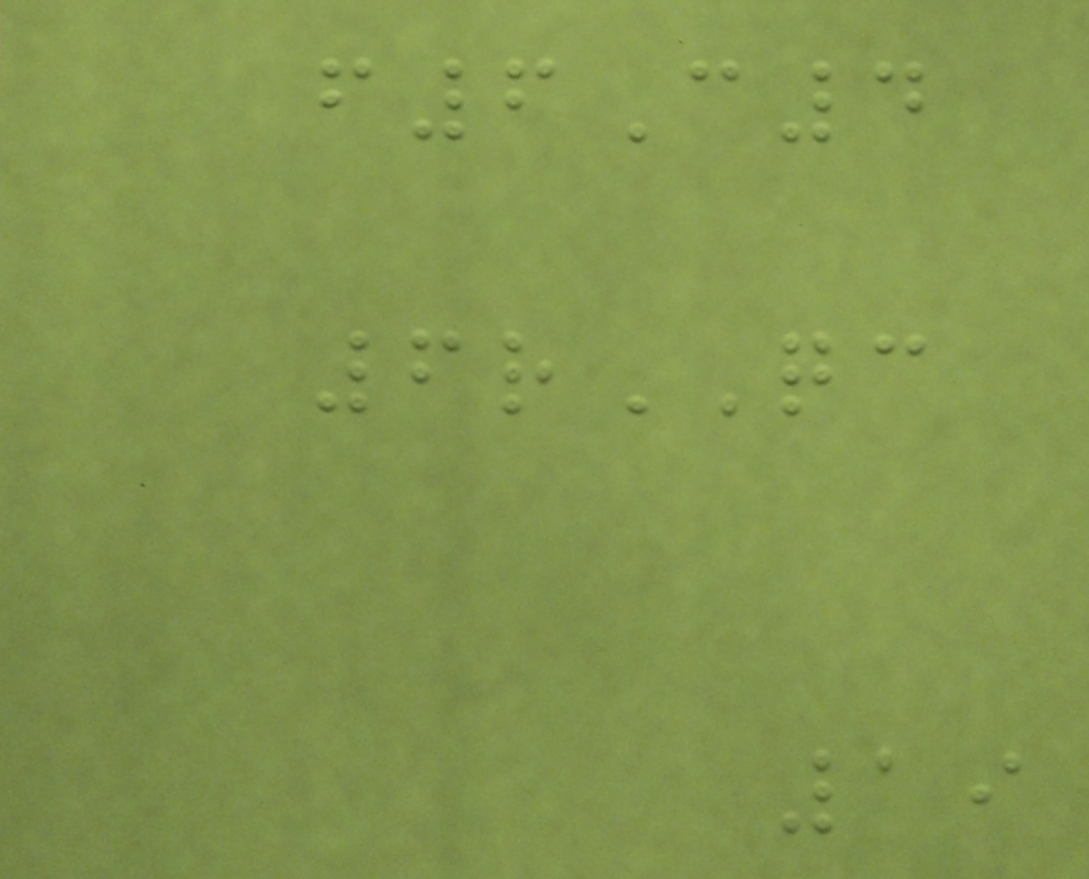f6C4
6rQC
19
